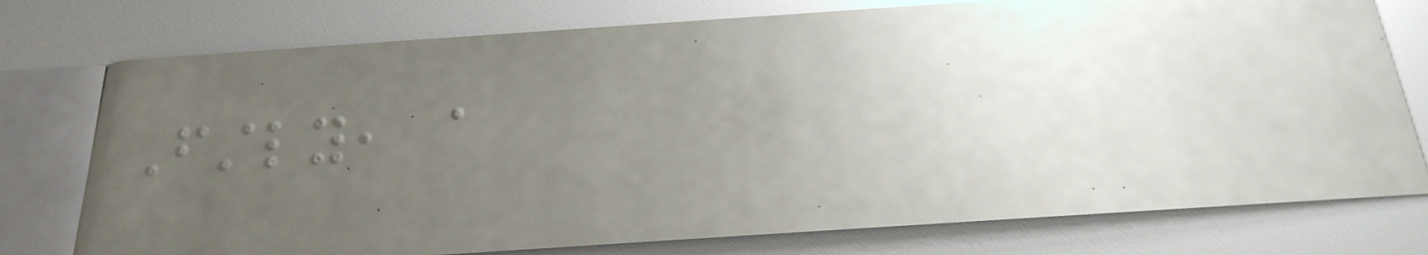Firstly, a
